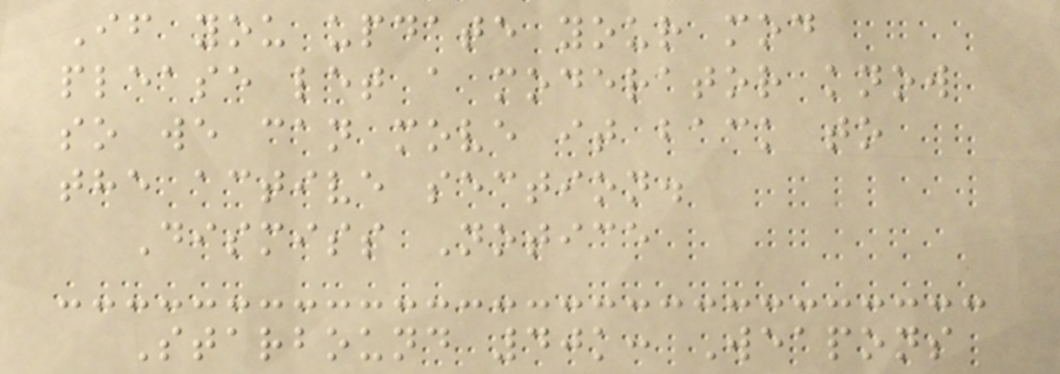If you update your mod
please let a moderator know
so we can move it back to
the active section.
Dismiss Notice
Starbound 40k: Weapons
